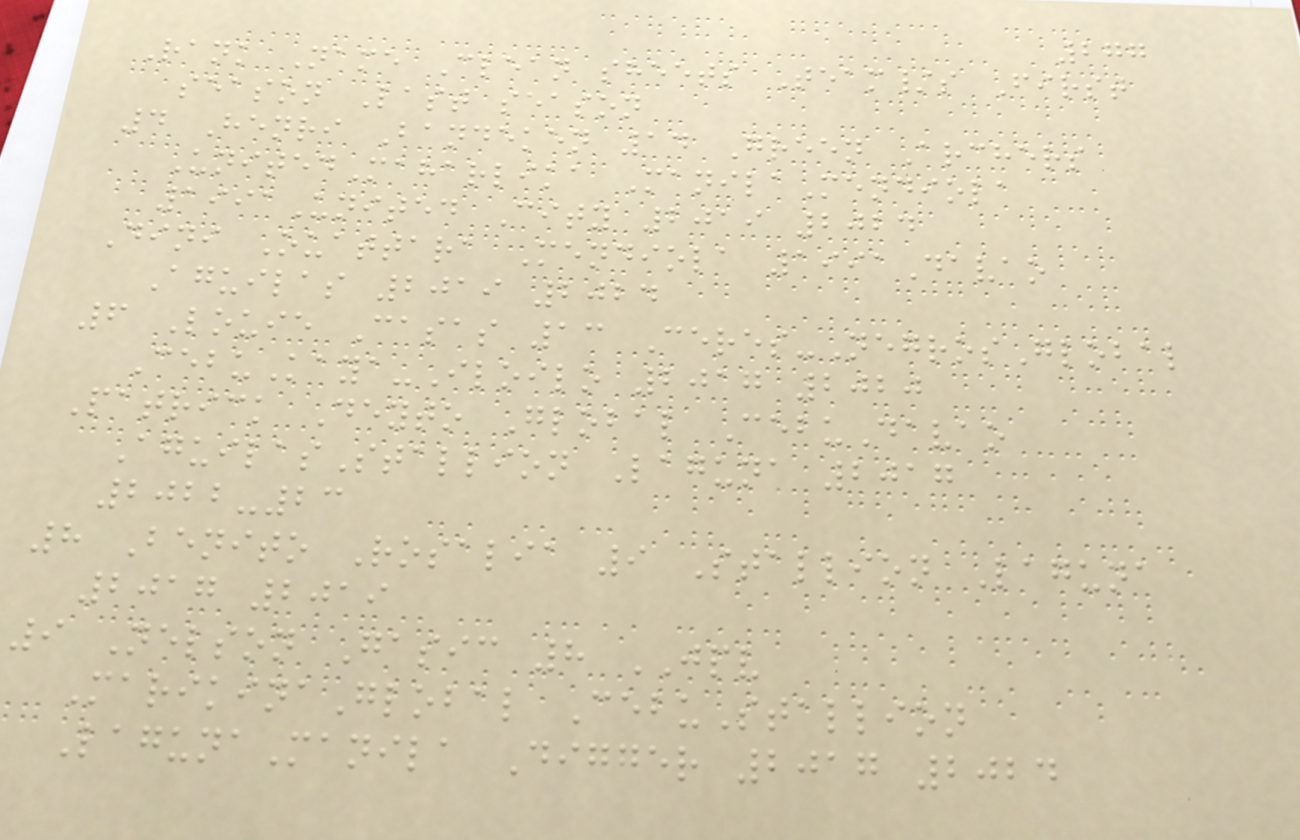277
Rank Name Clean sheets Team/s First
season Last season
4 Henri Bandeken 14 Green Archers
UnitedMaharlika ManilaMendiola
1991United City 2019 2024
Dini Ouattara Mendiola 1991Davao
Aguilas 2019 2024
6 Louie Casas 13 Ceres-NegrosGlobal
CebuKaya-Iloilo 2017 2020
Patrick Deyto Global CebuDavao
AguilasStallion Laguna 2017
2022-23
8 Benito Rosalia 9 Stallion Laguna
2017 2019
9 Nelson Gasic 8 JPV
MarikinaGlobal CebuStallion
LagunaManila Digger 2017 2024
